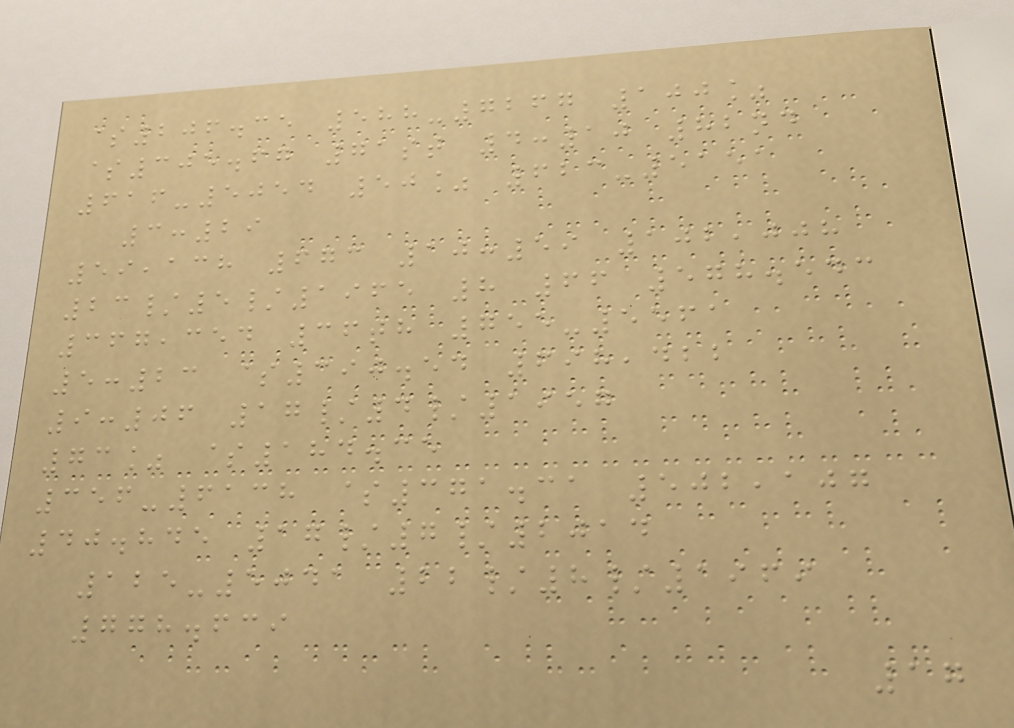$206.35 588-7267 100%
$305.67 71st 4:10 82nd
616-5054 50% 623-5151
3:29
59,138 673 10:59 102,008
23/5/1965 8 66 578.543
367,354 36th 755-5561
5:23 $390.54 698,422
9:06 17/4/1957
73% $184.35
356-6138 $371.31 502,107
40.845 17/7/2014
125-5041 22/8/1969
778.639
17
